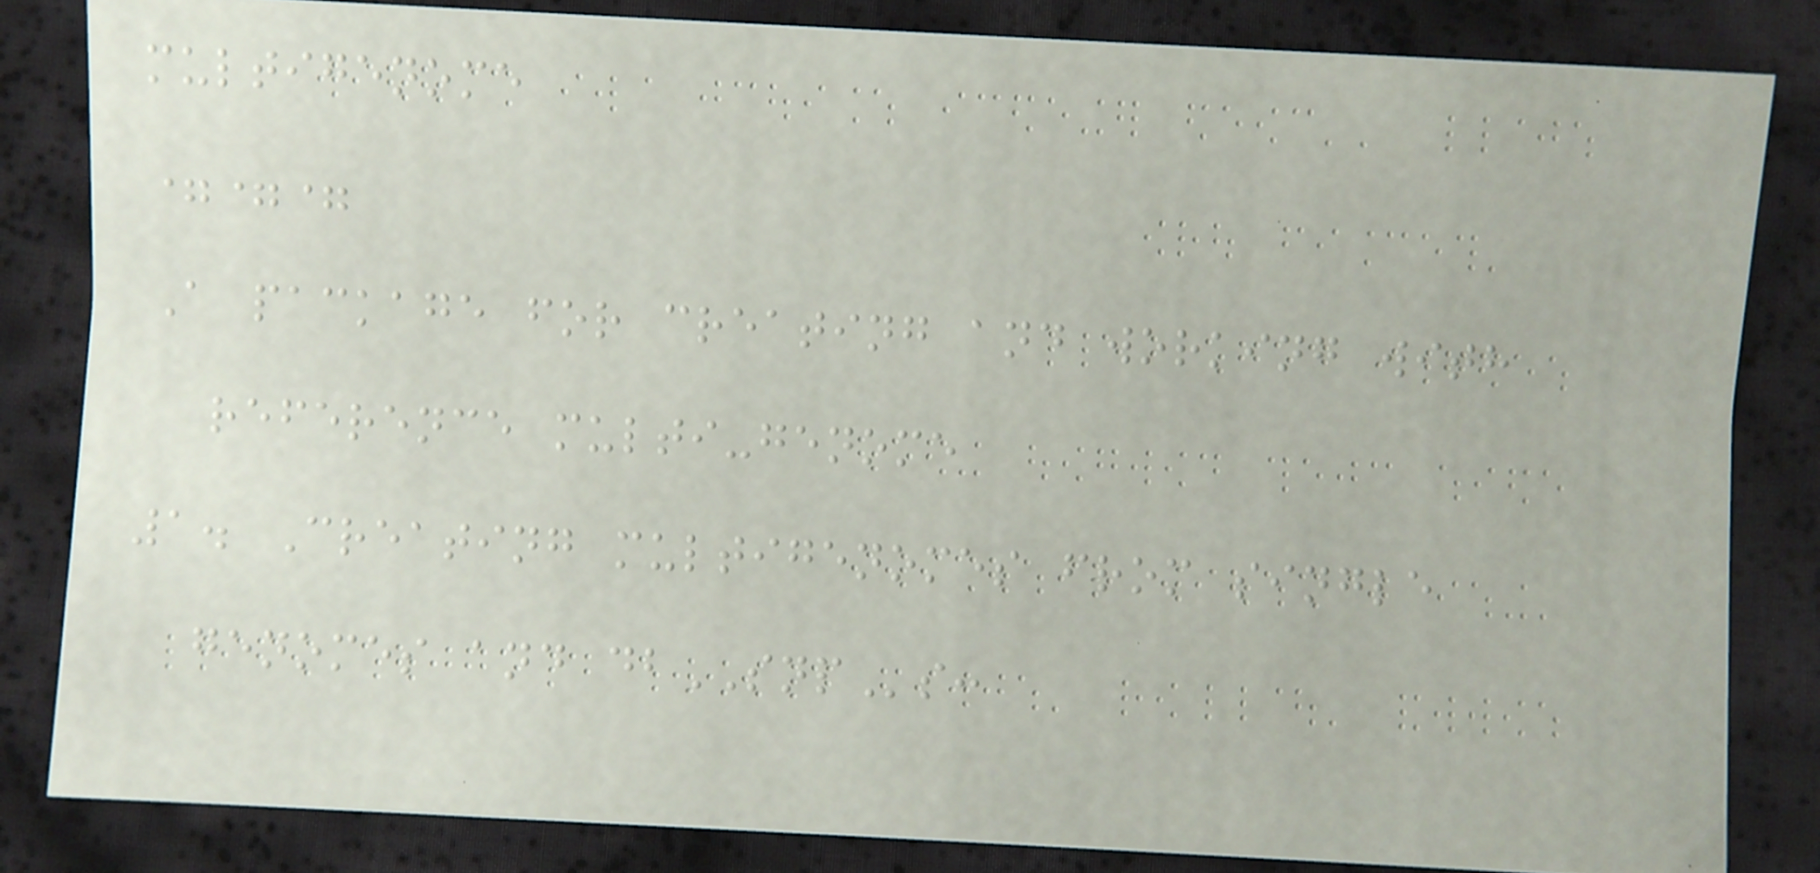multigenome
===
A package for creating and working with
reference multi-genome
1. Creating multigenomes from single
genomes and dbSNPs:
